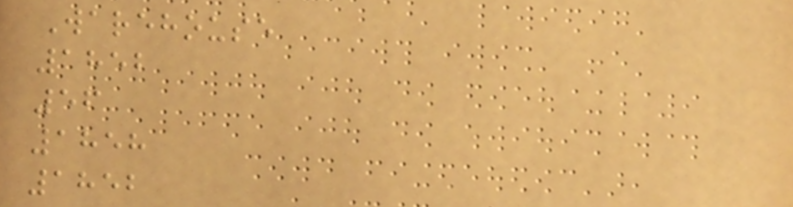Warehouse
1852
56
1858
1852
